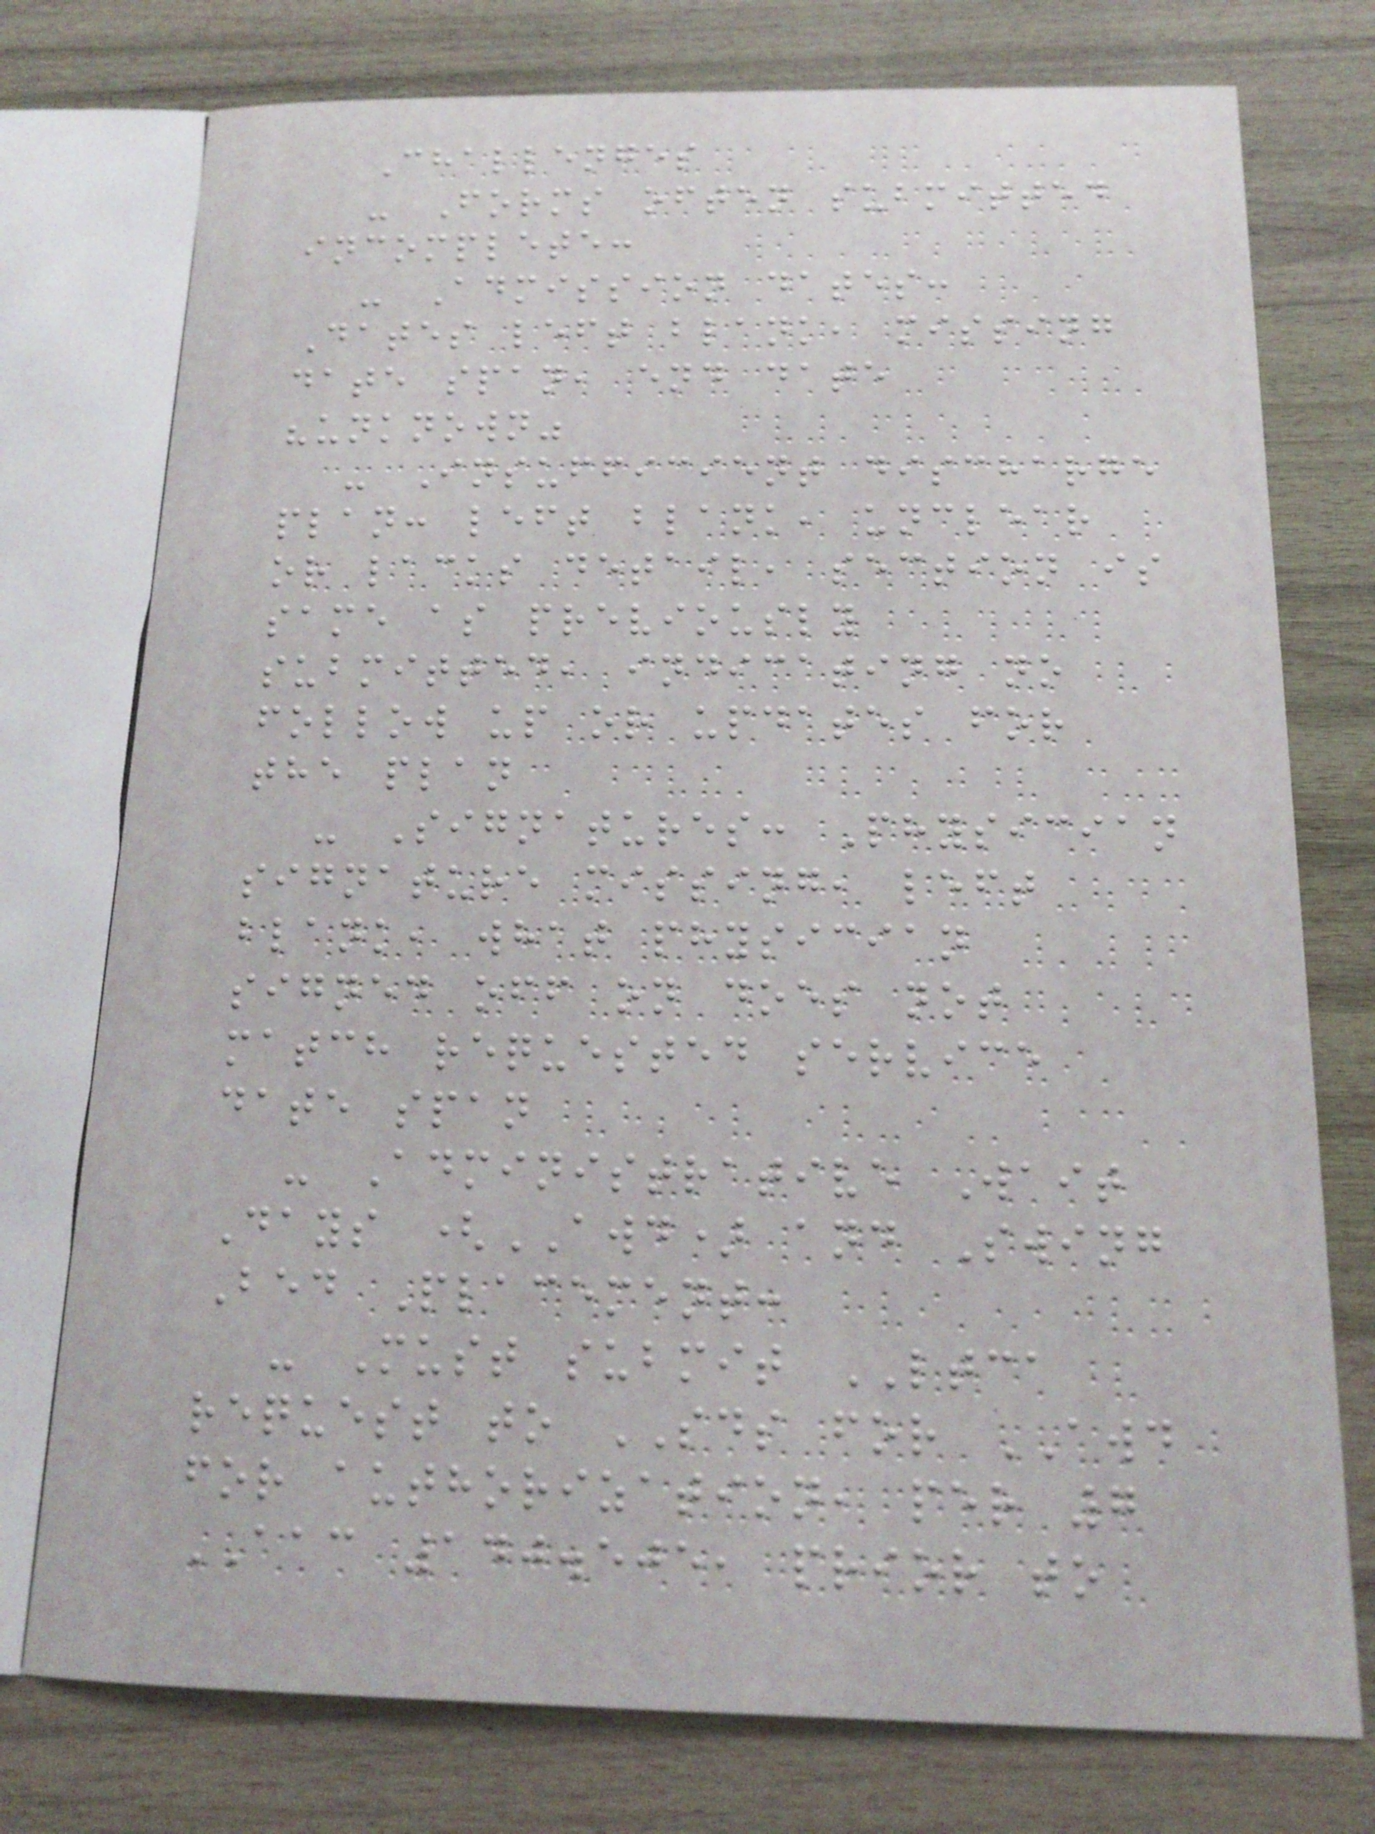Challenges
- Forms often submitted
incomplete:
- Admission dates:
Dates left blank, missing
date span, end date
"unknown"
- Insufficient discharge
plan: left blank, unclear
or lacks detail, section is
same as previously
submitted, indicating no
follow up or updates for
the plan
- Signatures: Physician
signature missing, left
blank, what physician
signed off on does not
match requested service
date span
- Administrative Wait
Days (AWD) and Swing
Bed Placement:
- Must submit LTCA
request to SDS for AWD
for authorization, per 7
AAC 140.505, prior to
